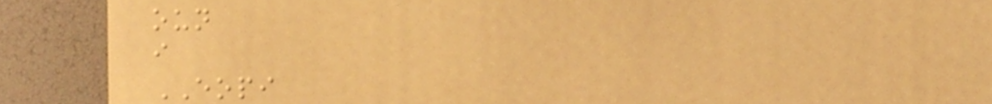oun
i
EOPI
